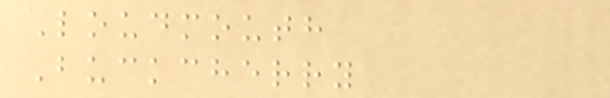Loudmouth
Buckcherry
